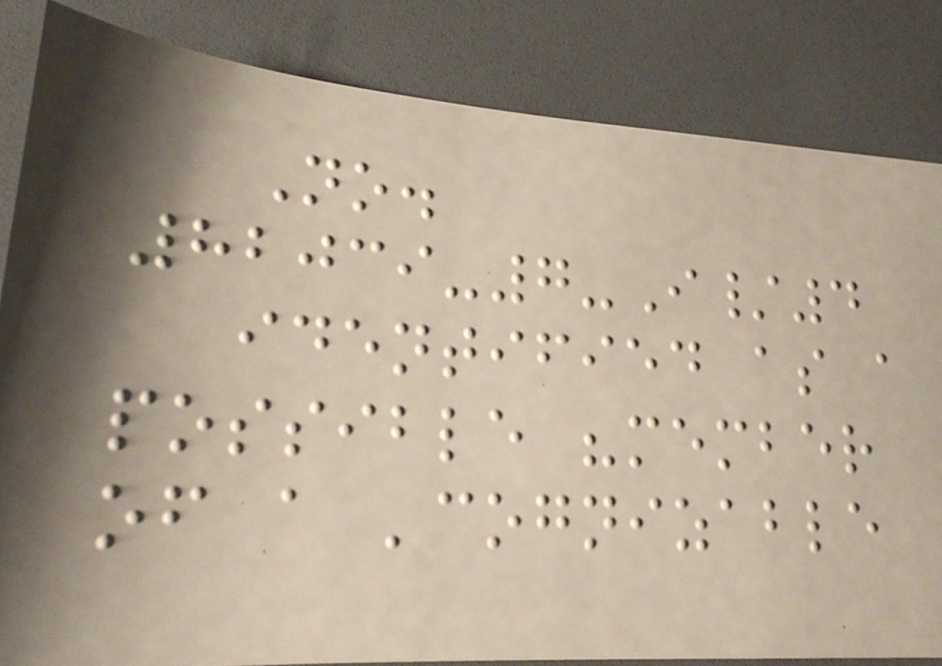No.
82039-7-I/4
identified as a
possible "member
of a 'cognizable
